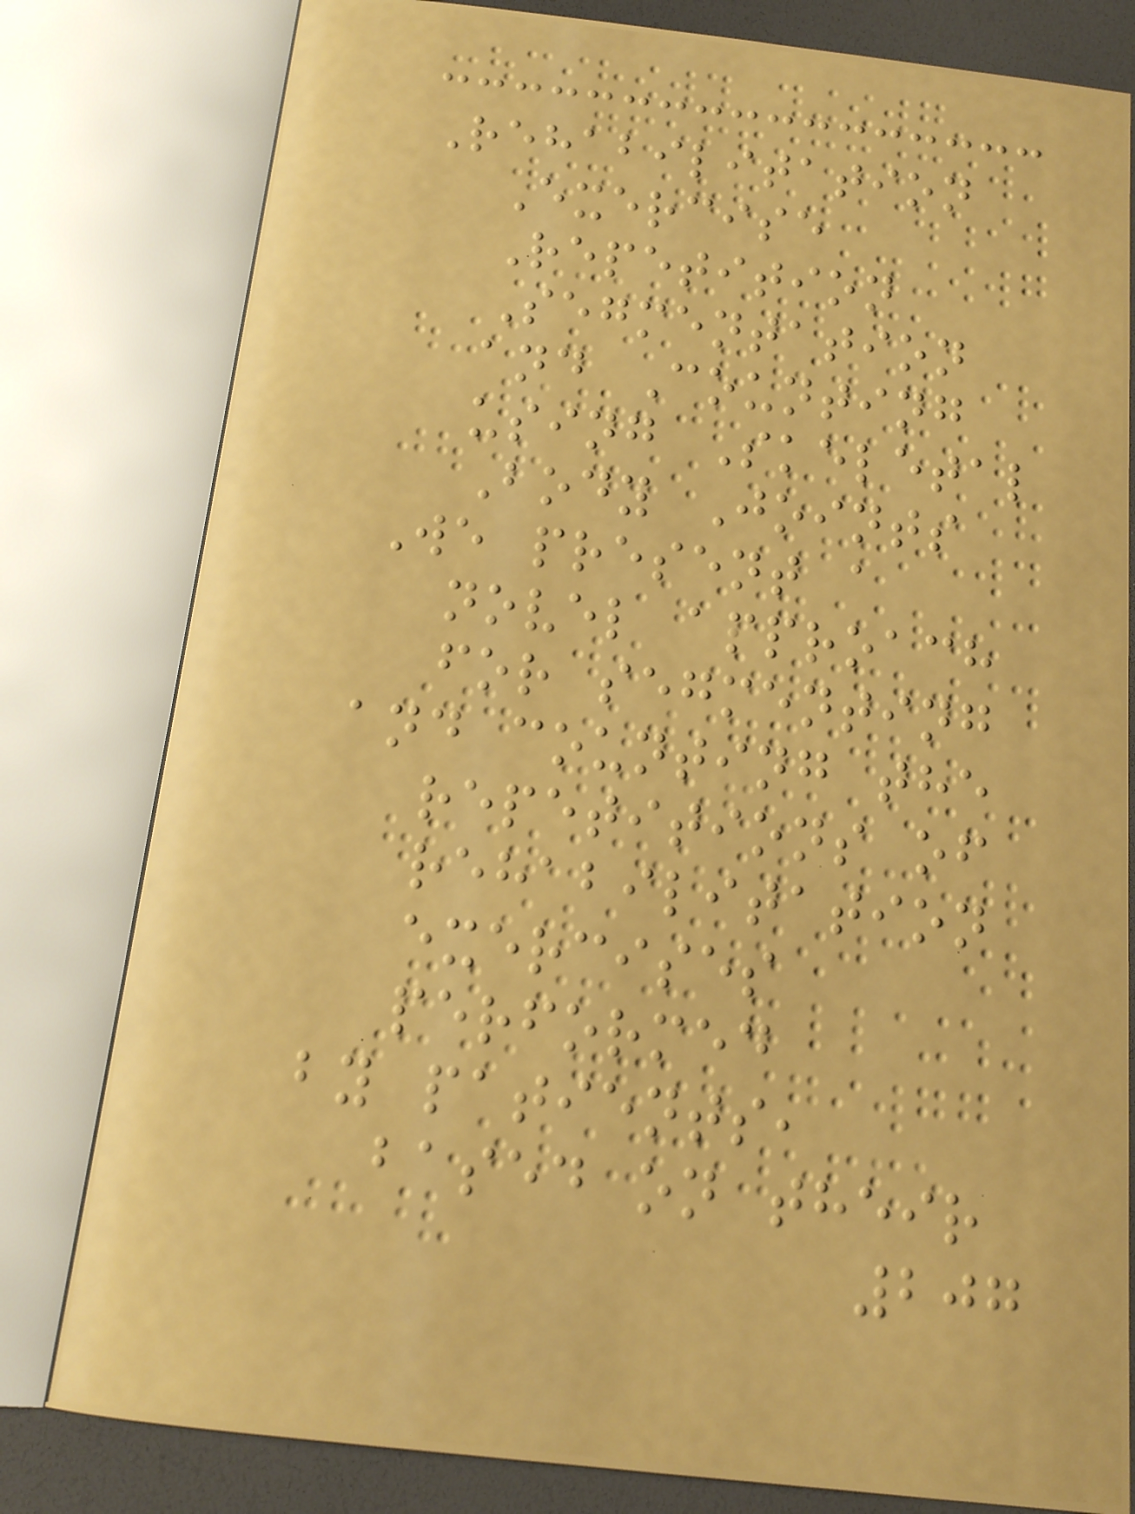Rehabilitation
Exercise
Repetition
Segmentation
and Counting
using Skeletal
Body Joints
We present a
novel approach
for segmenting
and counting the
repetitions of
rehabilitation
exercises
performed
by patients,
based on their
207
